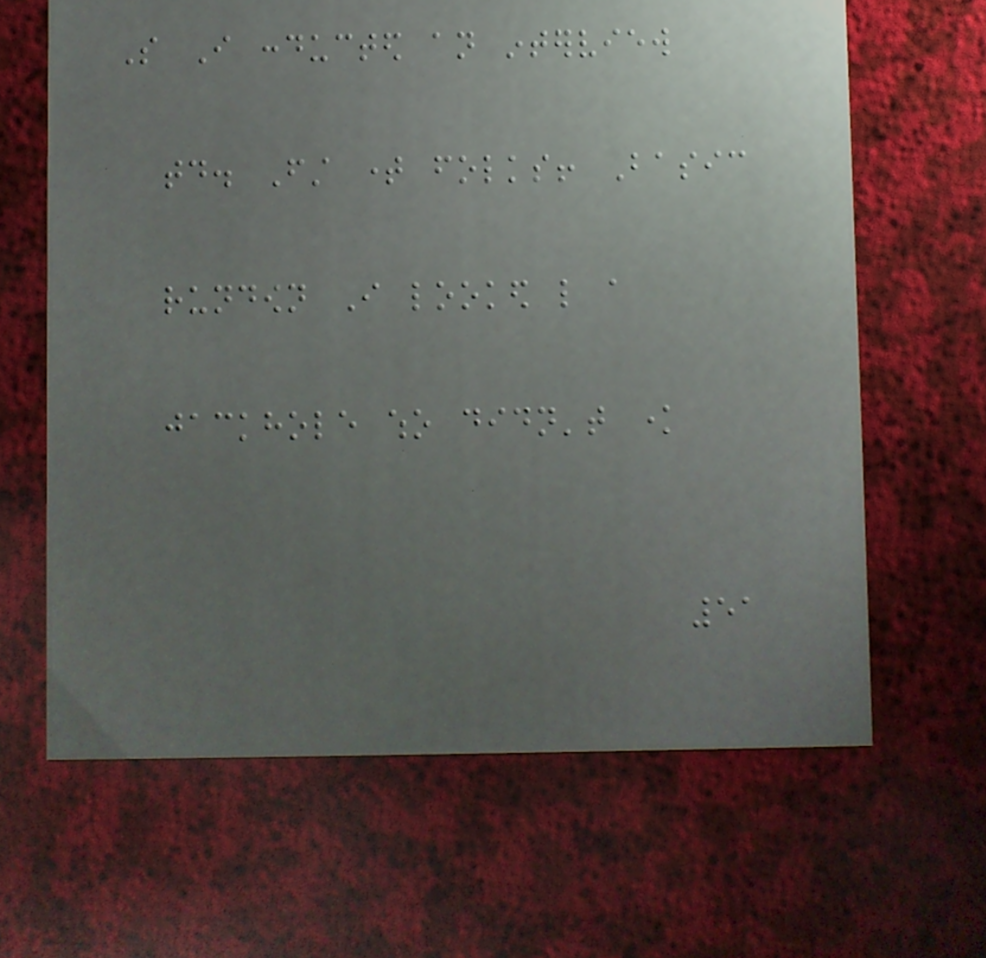So I conducted an interview
today. First time folks! Basic
rundown I looked like a
jackhole who didn't know
51
